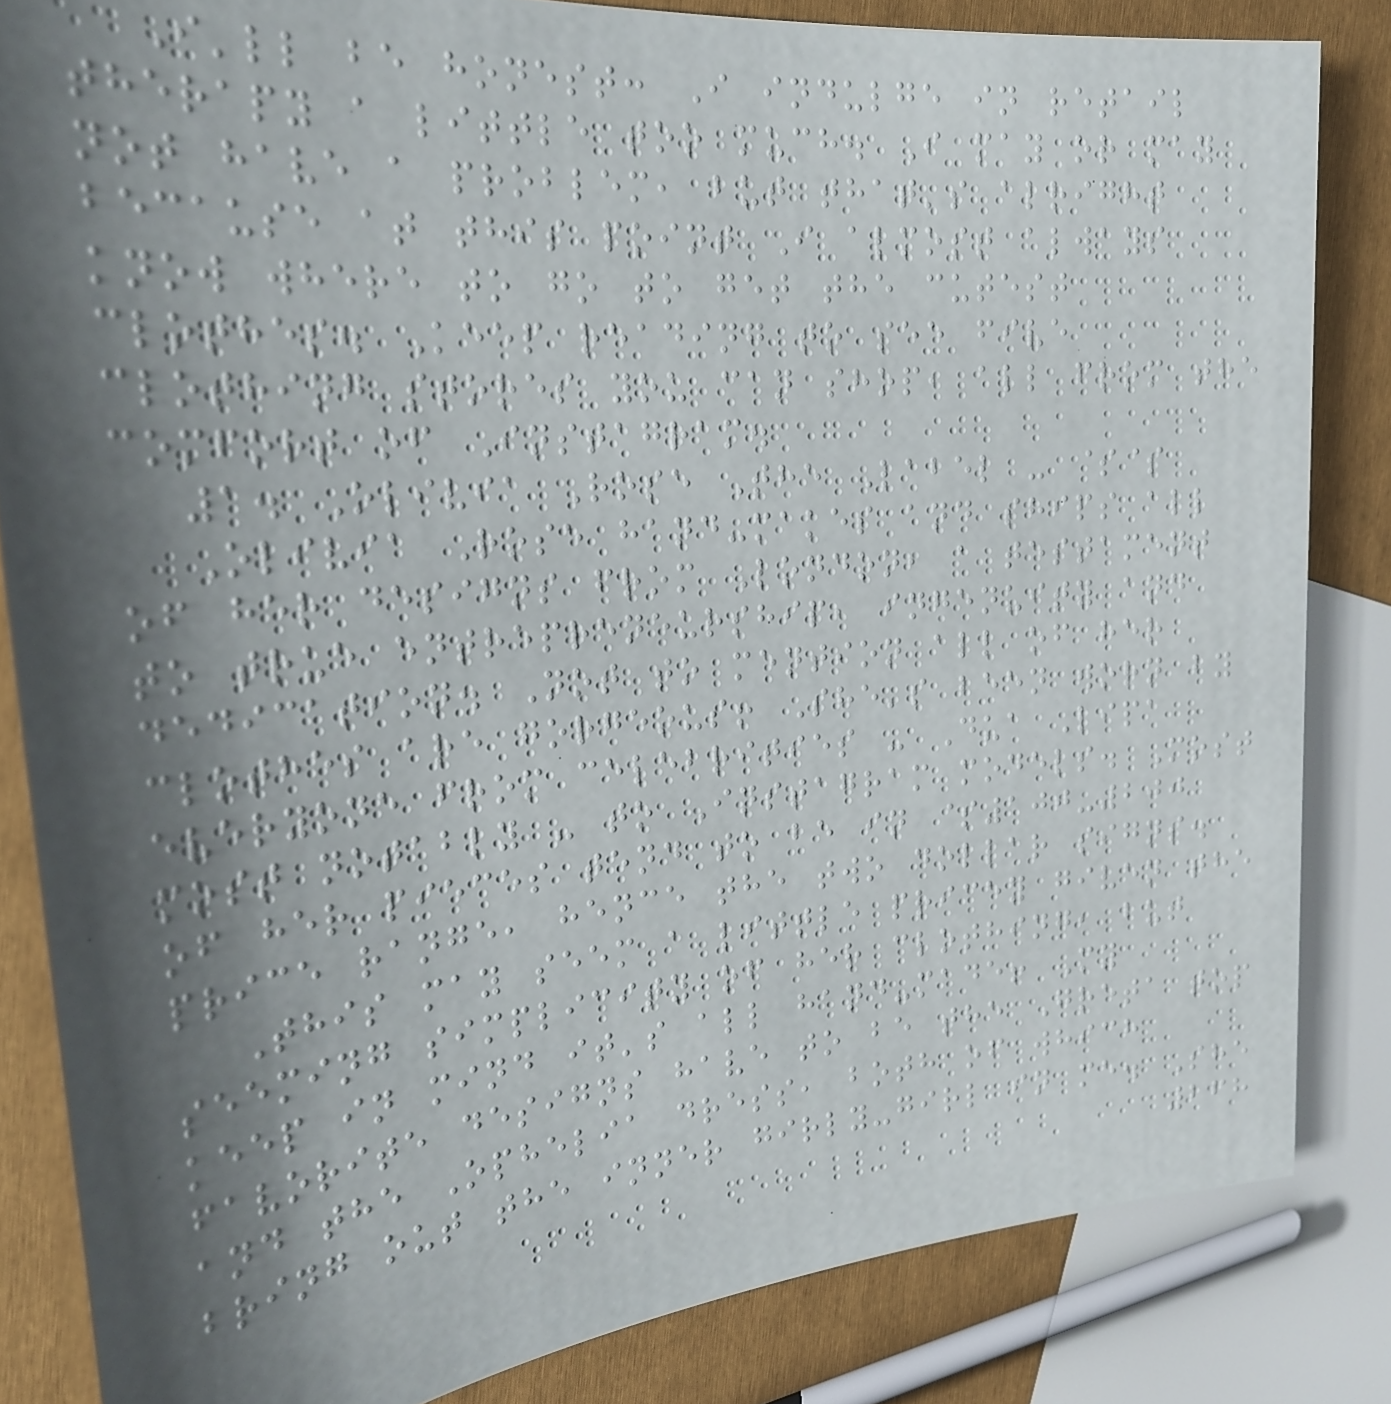I'll be honest: I indulge in retail
therapy a little too much. I may or may
not have a problem, but that's alright
because at this point I almost always
know where to go to get the cutest
clothes. Keep reading to see five
clothing stores you can shop, all from the
comfort of Instagram.
1. Olivia Rose The Label - $$
Olivia Rose hand-makes and ships all
of her designs from London, a testament
to true entrepreneurship, ingenuity and
dedication. Not to mention all of her
clothes are gorgeous! She's been worn by
everyone from celebrities - Dua Lipa
most notably - to Instagram models. Most
of her pieces tend to be in $100-200
price range, hence the two dollar signs.
This may seem a little pricey given the
seeming simplicity of her clothing, but
keep in mind it's all hand-made! My
favorite designs have to be the Greta top
and the Ophelia dress, both of which
bring out the inner girly-girl in me. She
268
